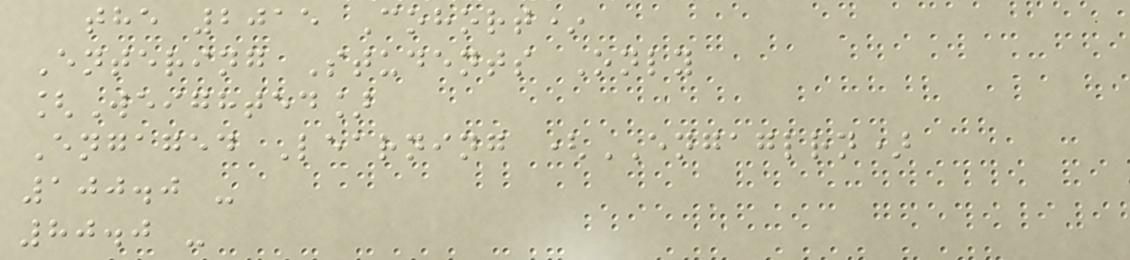the 2015 Cohort*
Entering Students Only
[Weighted]
Engaged Learning (ENGAGLRN)
100.0 -
80.0 -
